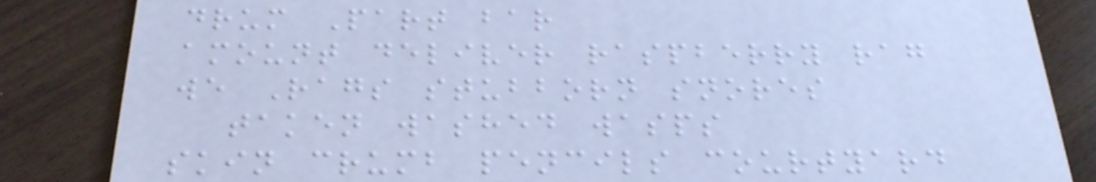drum Part bar
amount deliver raspberry rag
we Rags stubborn snores
taken washed wasps
skin crumb pencils courtyard
